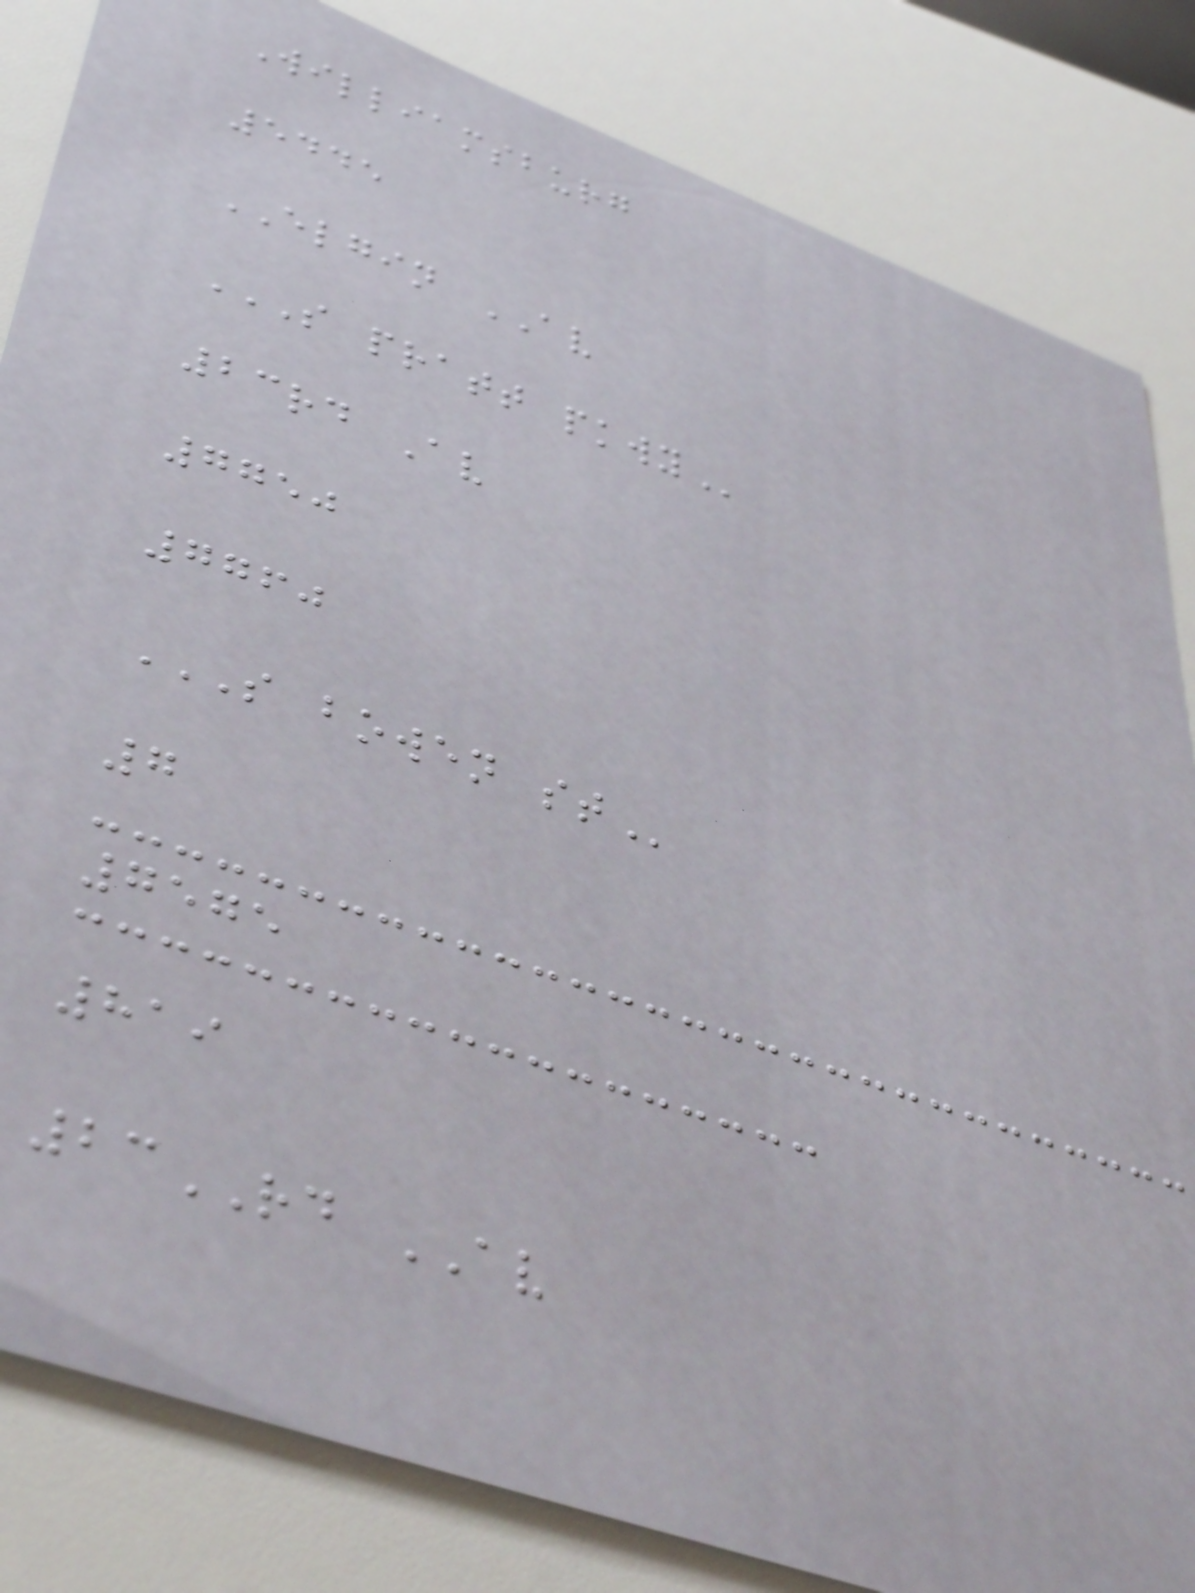Williamsburg
5445
ELGIN AV
S PRATT PKWY
23rd Av
7750
7760
S BOWEN ST
7
7575
819
23RD AV
